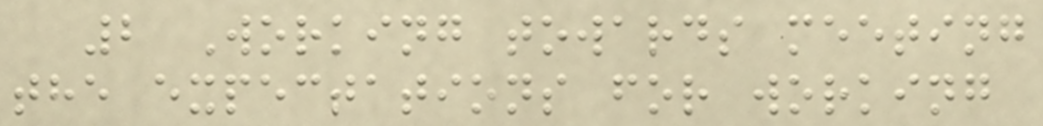2 Working towards meeting
the expectations for working
